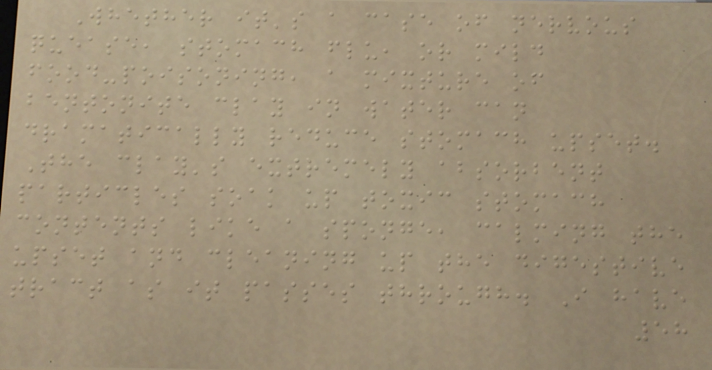Whether it's a case of nervous
quease, stomach flu, or mild
food-poisoning, a mixture of
bentonite clay in water can
dramatically reduce stomach upset.
The clay's extremely absorbent
particles soak up toxic stomach
contents like a sponge, calming the
upset and cleaning up the digestive
tract as it passes through. I have
58
